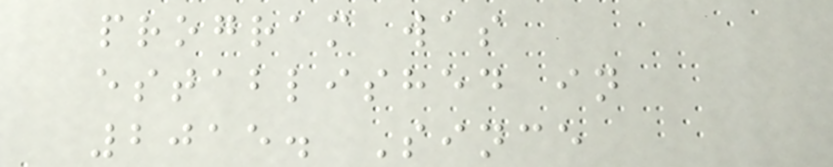program was
established in
2015. Since
